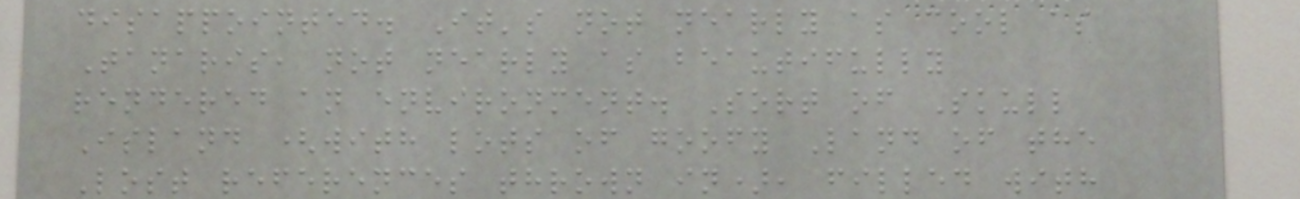disappointed. It's not nearly as cool as
Tanaris, not nearly as beautifully
rendered an environment. Sort of Skull
Island (with lots of goofy Land of the
Lost references thrown in), filled with
